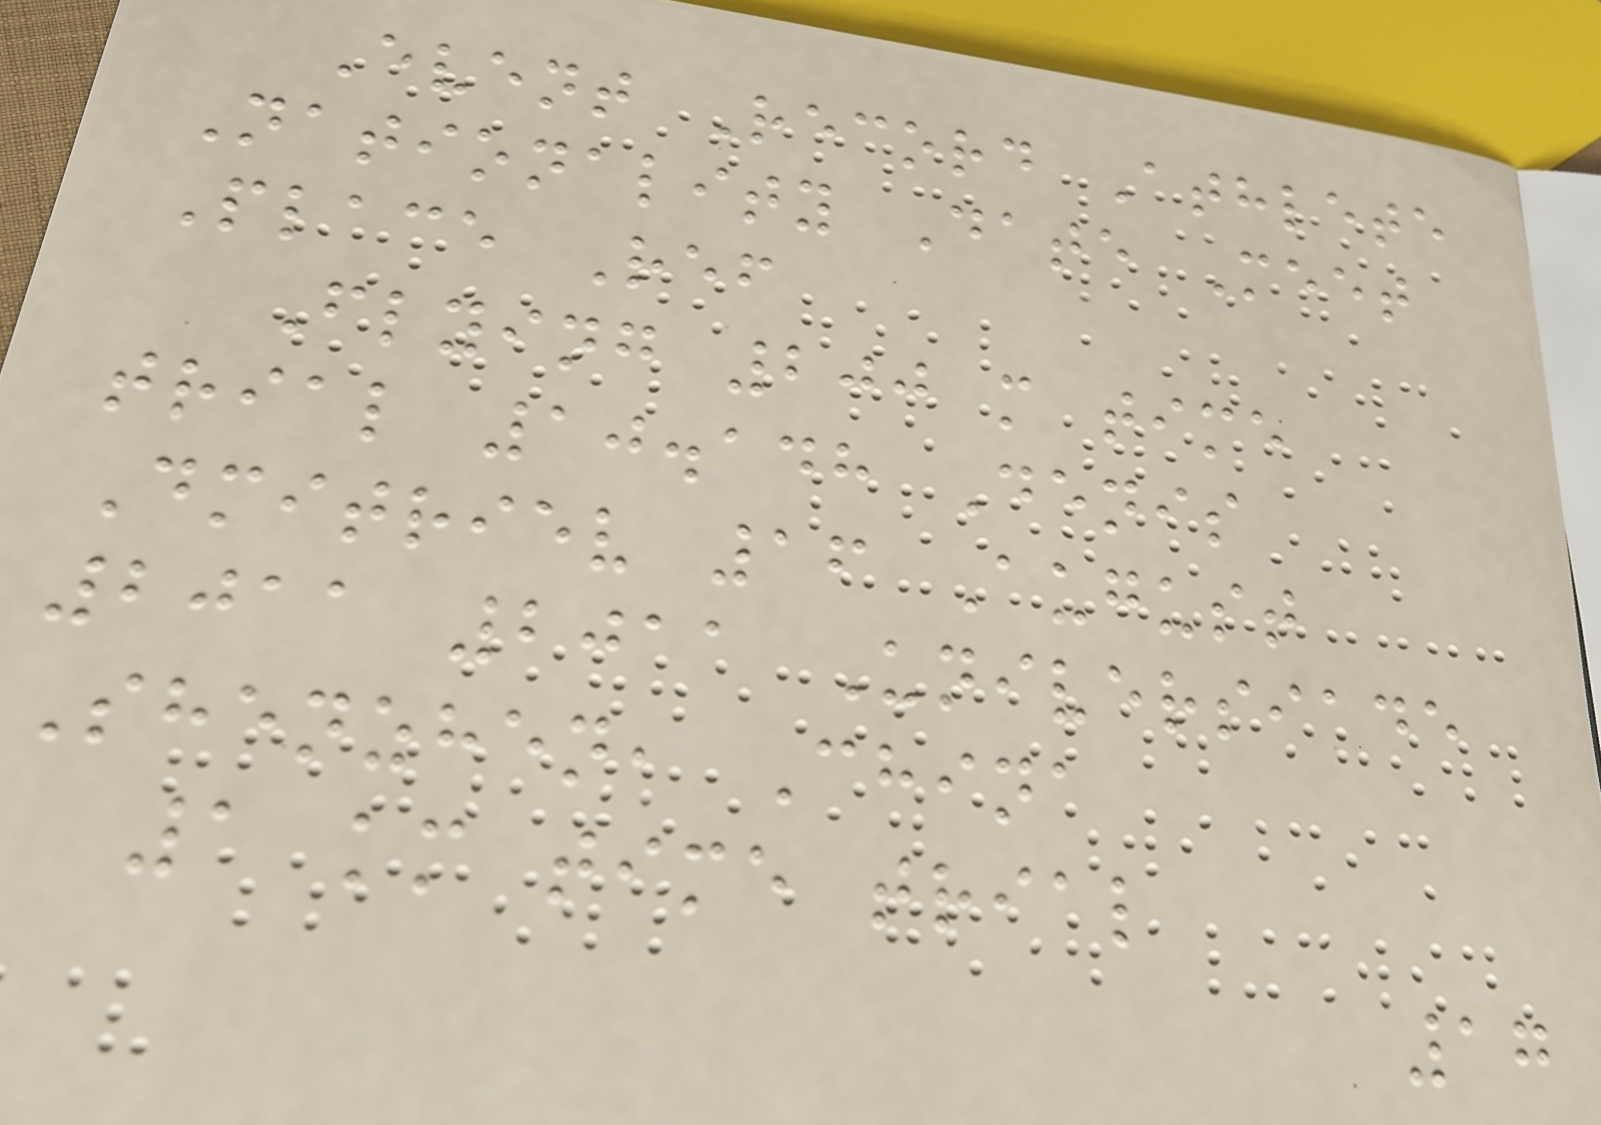Event Record Athlete
Nationality Date Meet
Place Ref
Flying 200 m time
trial 10.148 Denis
Dmitriev 16 August
2011 2011 Universiade
Shenzhen, China
1 km time trial
17
